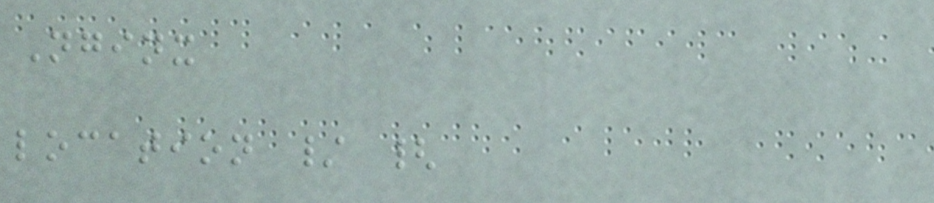Nginx
location / {
